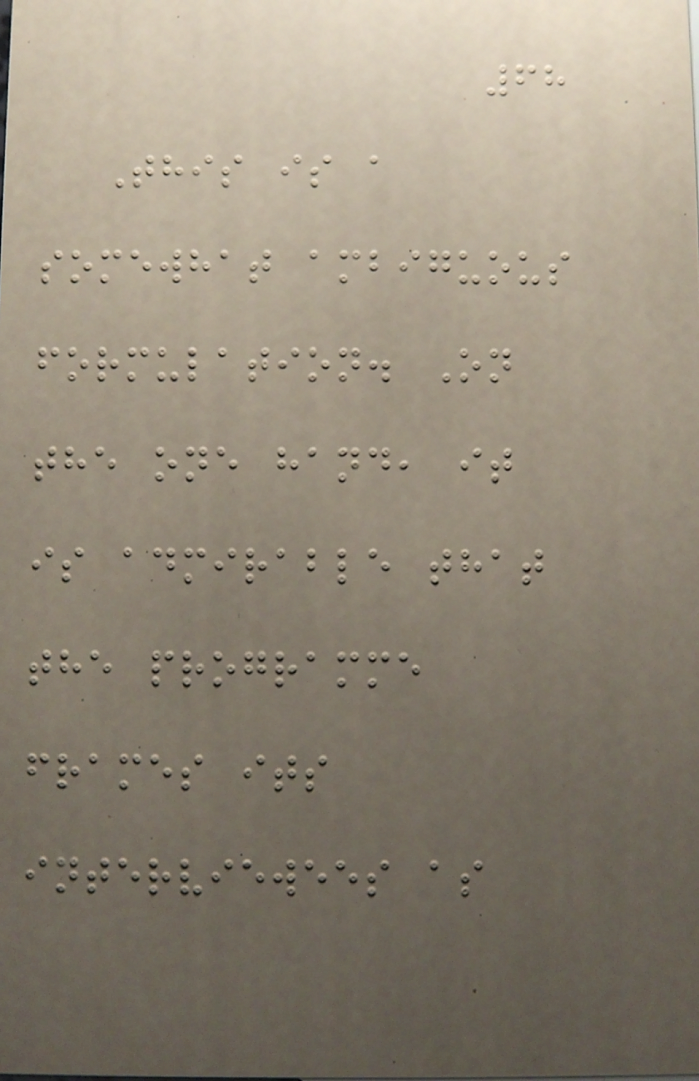68
This is a
somewhat ambiguous
formulation. On
the one hand, it
is admirable that
the programme
frames its
interviewees as
